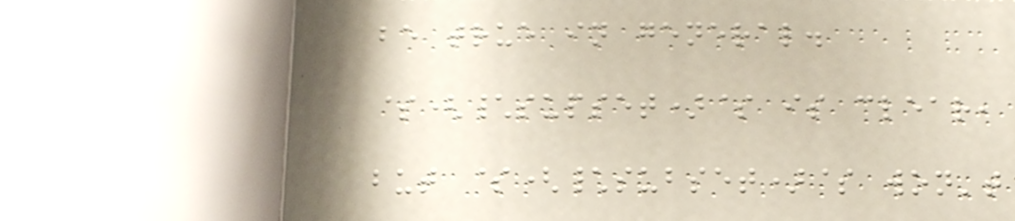be true in general.
$(\supset)$ is clear,
but $(\subset)$ won't
